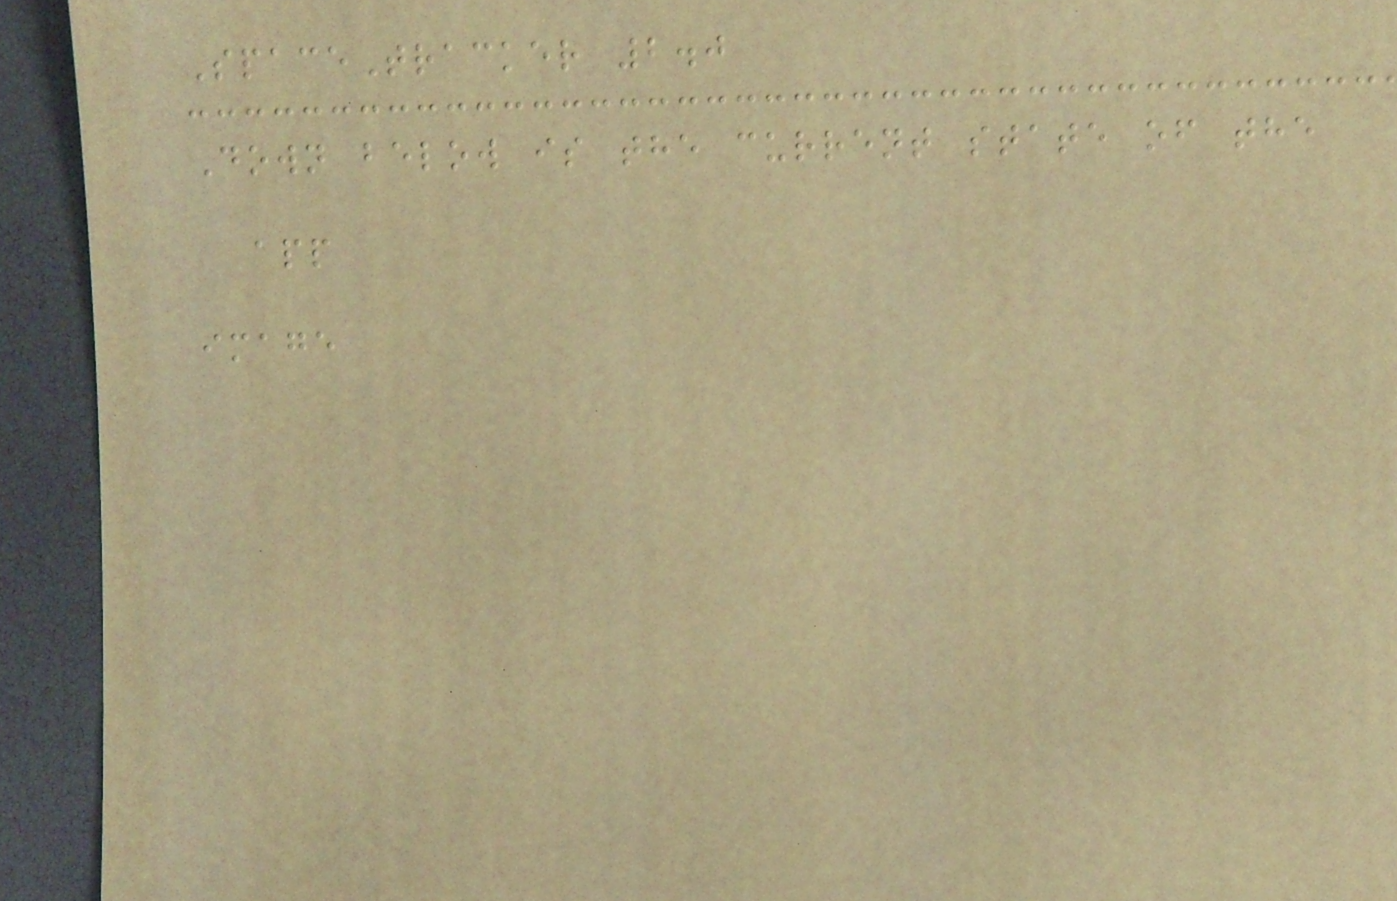SpaceTracker 2.0
Down below is the current state of the
app
image
